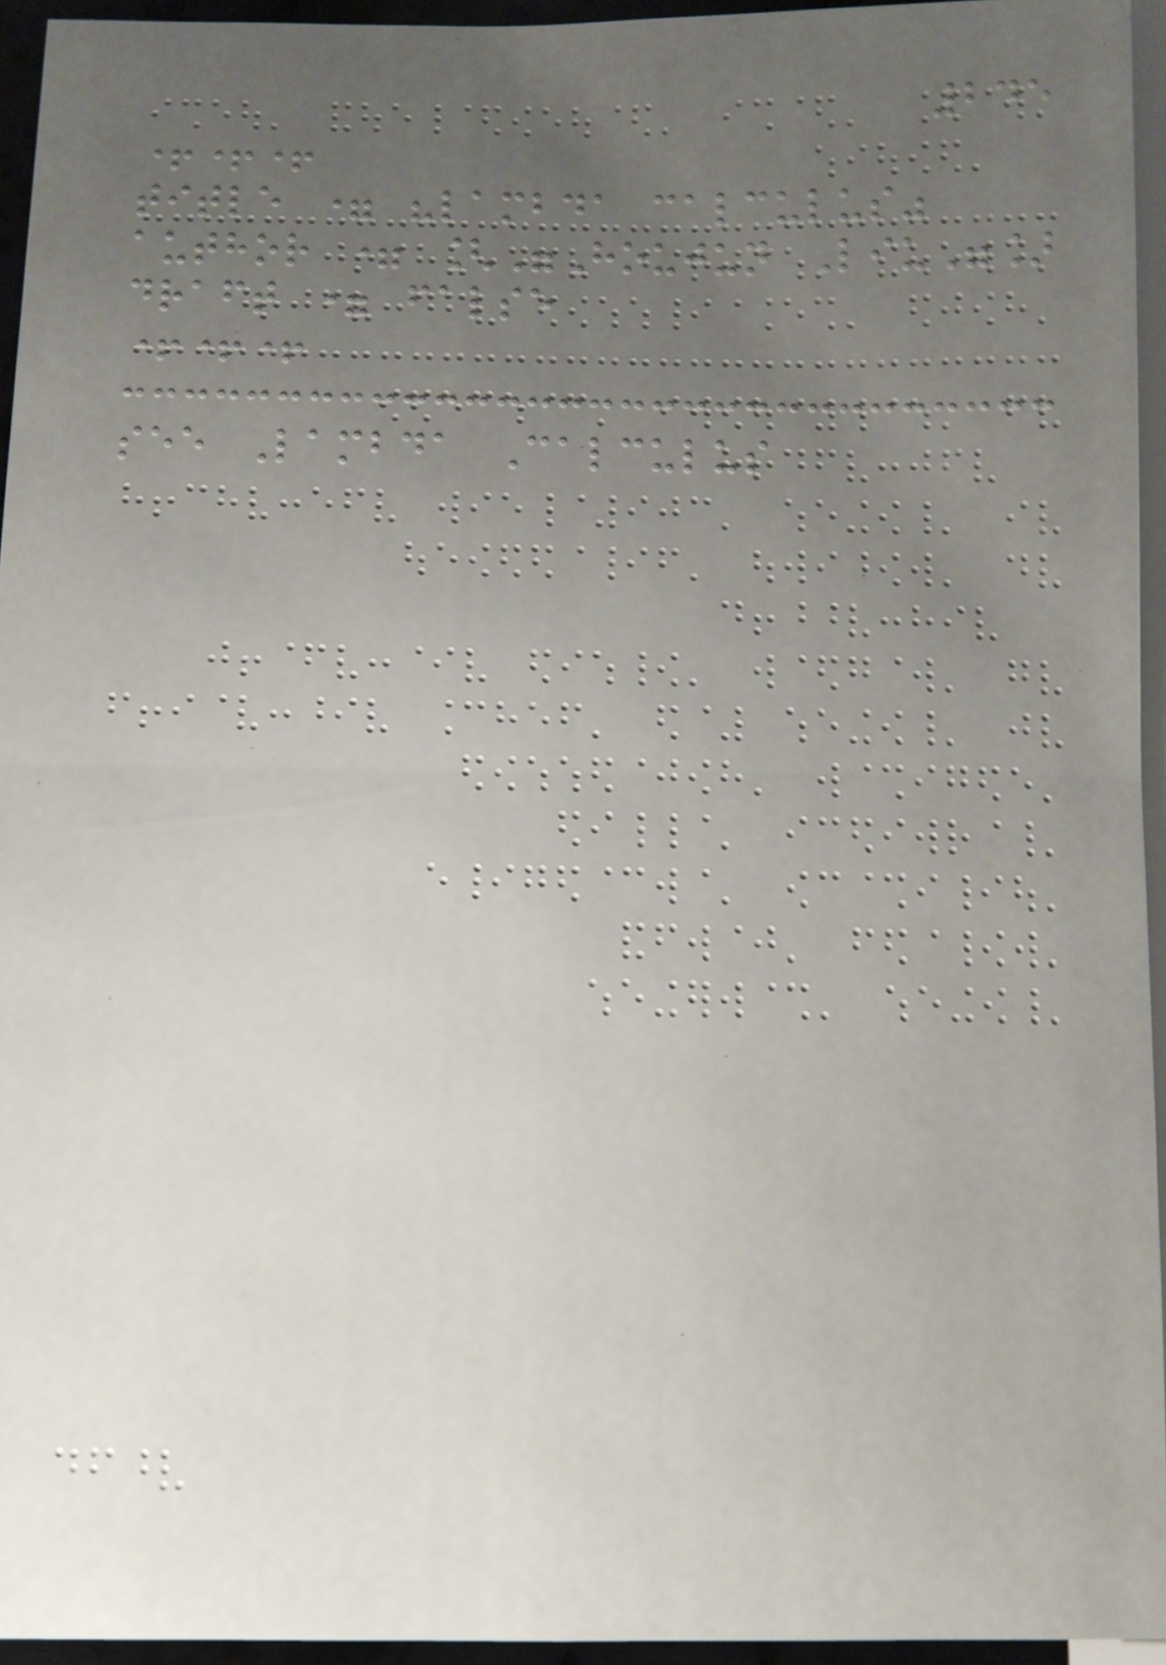245
+++
title = "lambda calculus"
author = ["Houjun Liu"]
draft = false
+++
see Lambda Calculus
